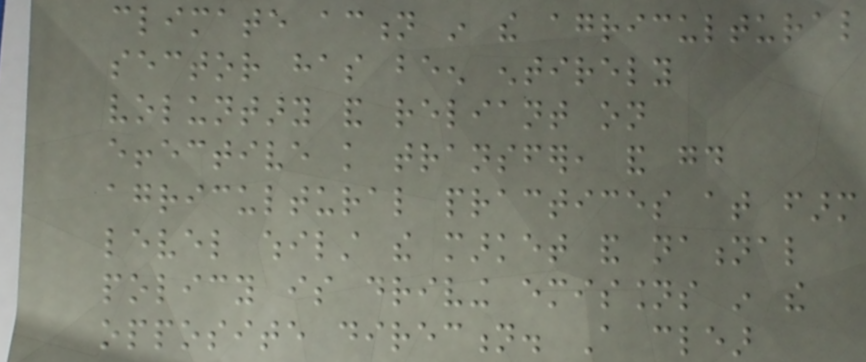climate action in the agricultural
sector has been entirely
voluntary and reliant on
effective knowledge transfer, and good
agricultural practices at farm
level whilst the market and national
policy is driving emissions in the
opposite direction. A clear
